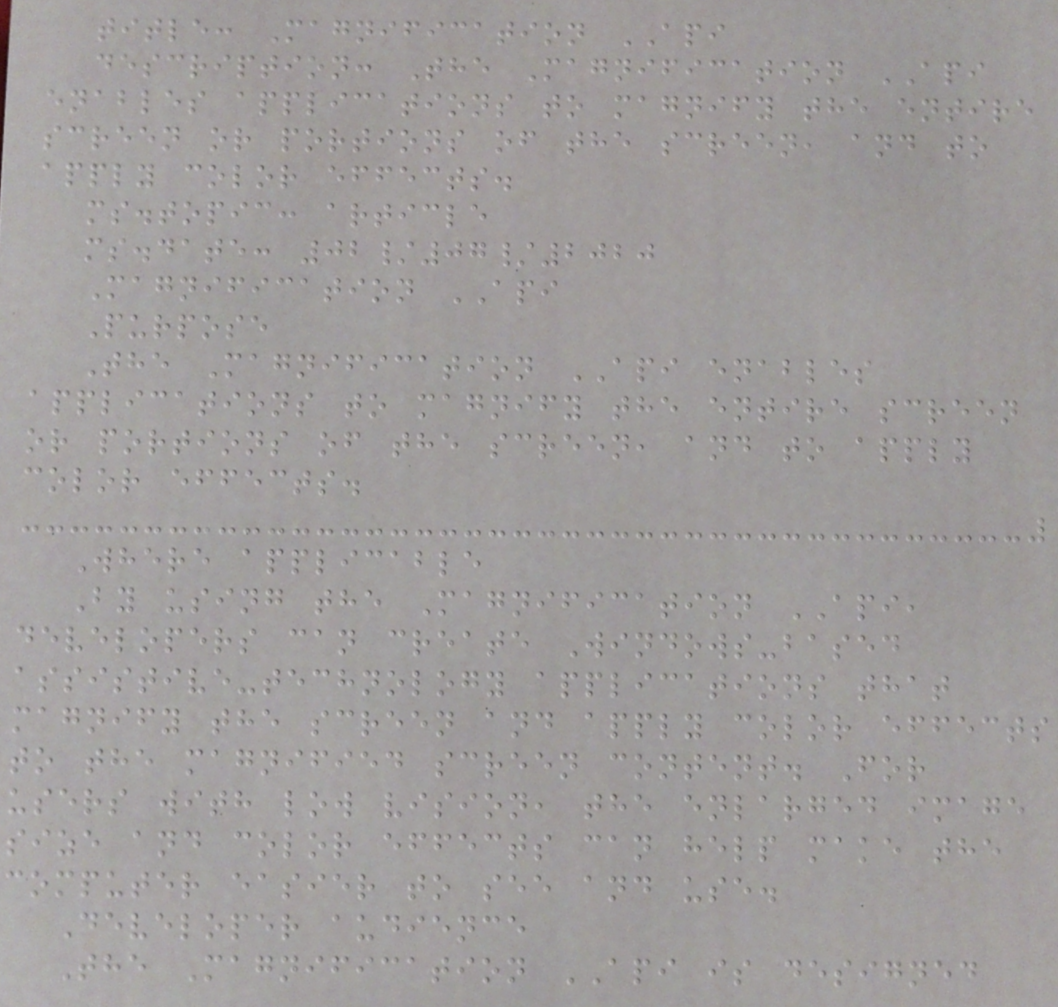title: Magnification API
description: The Magnification API
enables applications to magnify the entire
screen or portions of the screen, and to
apply color effects.
ms.topic: article
ms.date: 02/07/2020
Magnification API
Purpose
The Magnification API enables
applications to magnify the entire screen
or portions of the screen, and to apply
color effects.
Where applicable
By using the Magnification API,
developers can create Windows-based
assistive-technology applications that
magnify the screen and apply color effects
to the magnified screen content. For
users with low vision, the enlarged image
size and color effects can help make the
computer easier to see and use.
Developer audience
The Magnification API is designed
